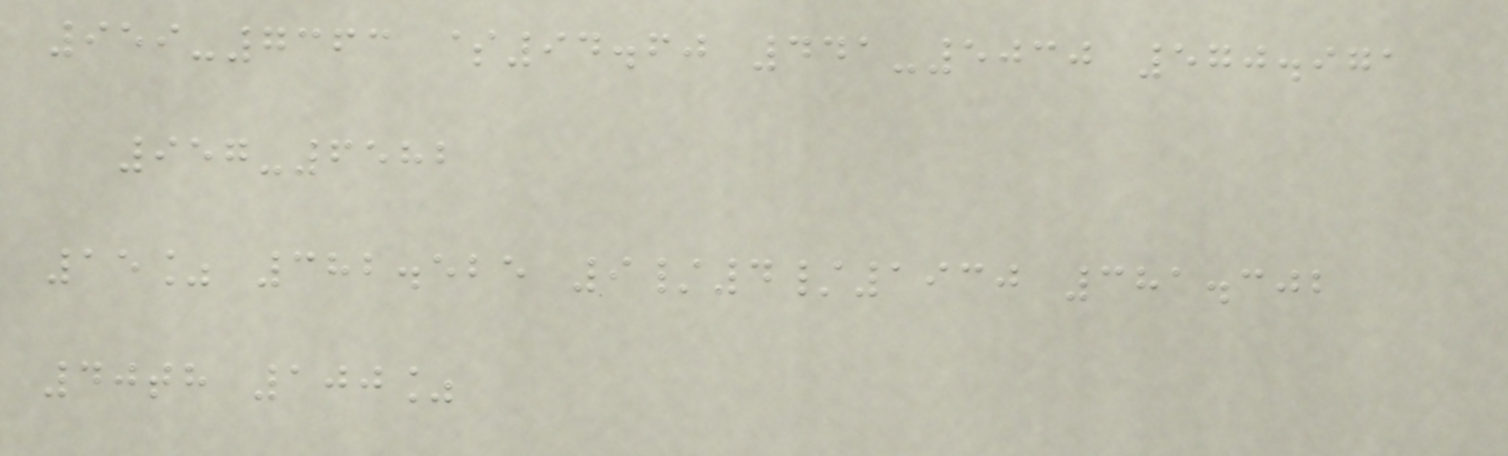959-7363 $94.60 441-5030 570.971
957-6582
15% 382.525 9/4/1930 381.302
40th 100%
